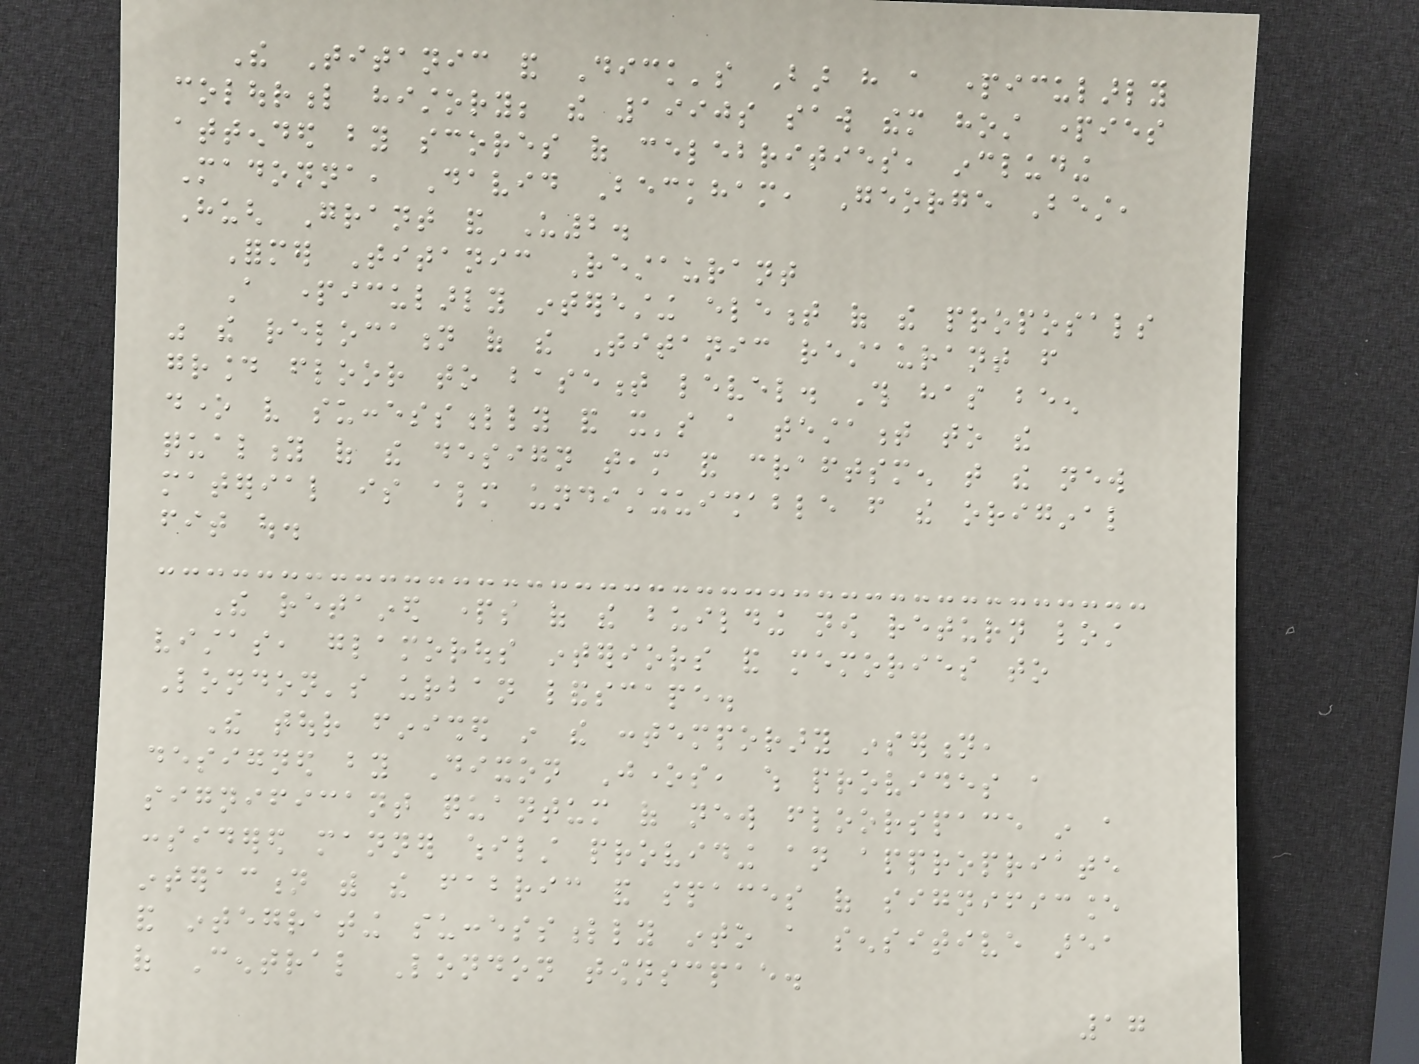The Titanic and Dick's Bar have a particularly
colourful history; the 1990s saw them host parties
attended by scores of celebrities, including
Madonna, David Beckham, George Best,
Hugh Grant and U2.
Former Titanic Restaurant
A particularly interesting element of the proposals
was the relocation of the Titanic restaurant from
ground floor to basement level. This has been
done very successfully and it's a testament to the
quality of the design team and craftsmen that the new
material is almost undistinguishable from the original
fit out.
The retained parts of the building now return lost
vistas, glamorous interiors and memories to
London's urban landscape.
The tour finished in the contemporary insertion,
designed by Dixon Jones, which provides a
significant quantum of new floorspace in a
considered manner whilst providing an appropriate
interaction with the fabric and spaces of significance
and integrating successfully into a sensitive area
of Central London townscpae.
17
